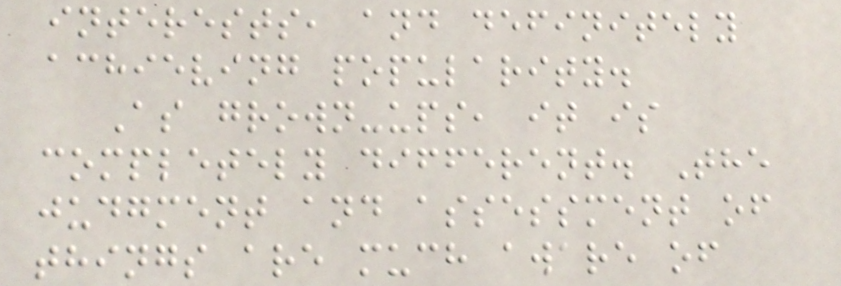interests, and definitely
achieving popularity.
As grown-ups, it is
completely different. The
judgment and assessment of
things are much aware of
